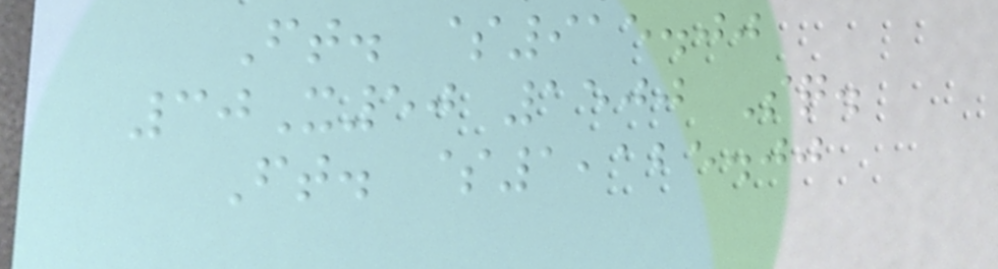Ft. $915.00
30X50 1500 Sq.
Ft. $1,125.00
